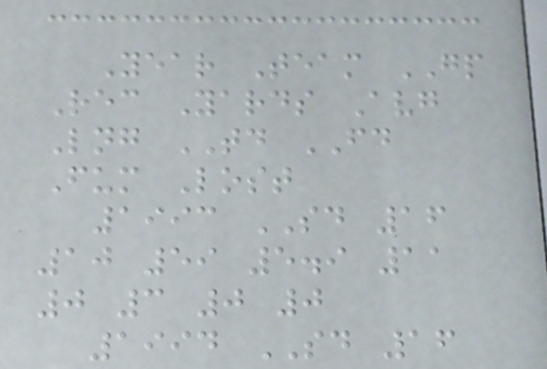Year Team GP
Rec Yards Avg
Lng TD FD
Fum Lost
1993 SD 16
10 59 5.9 11
0 3 0 0
1994 SD 16
